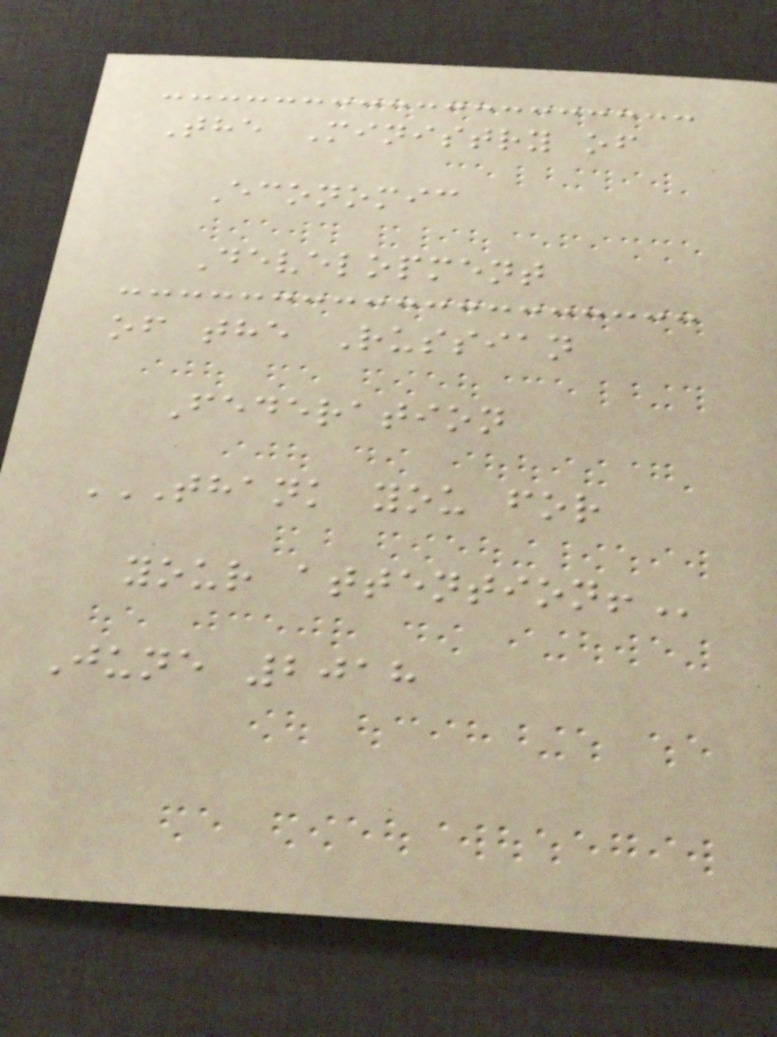The Ministry of
Economic
Development
of the Russian
Federation
THANK YOU FOR
YOUR ATTENTION!
June 2018
